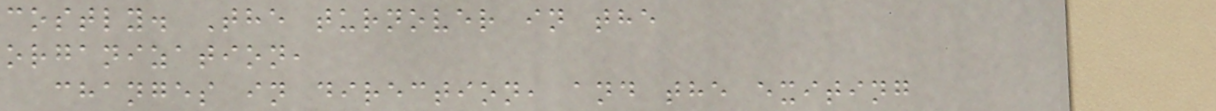costly. The turnover in the
organization,
changes in direction, and the exiting
